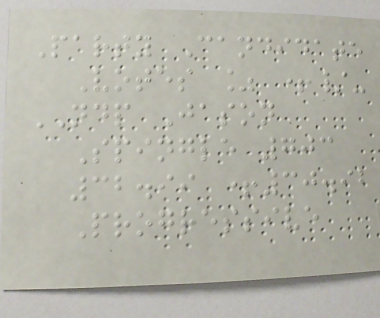Party Candidate
Votes % +/-
NDP Jason
Spingle 703
32.99 +30.92
Progressive
